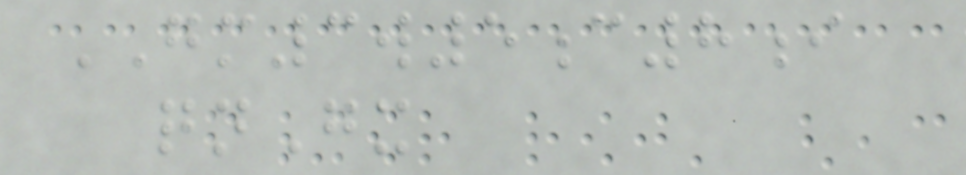GM3w5c8i
qnGx
